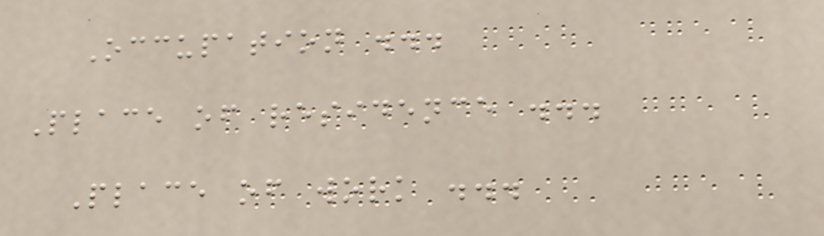Occupation ...
Place of residence ...
Place of work ...
